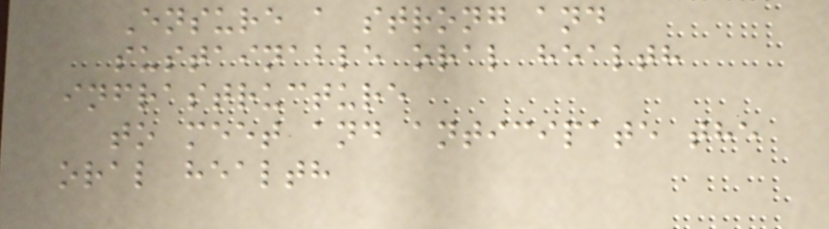Ensure a strong and
sustainable oral health
infrastructure
to meet and anticipate the
oral health
